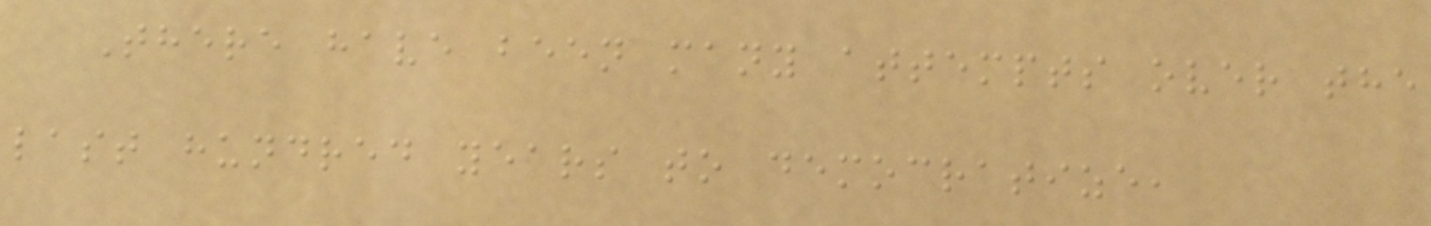There have been many attempts over the
last hundred years to democratize,
